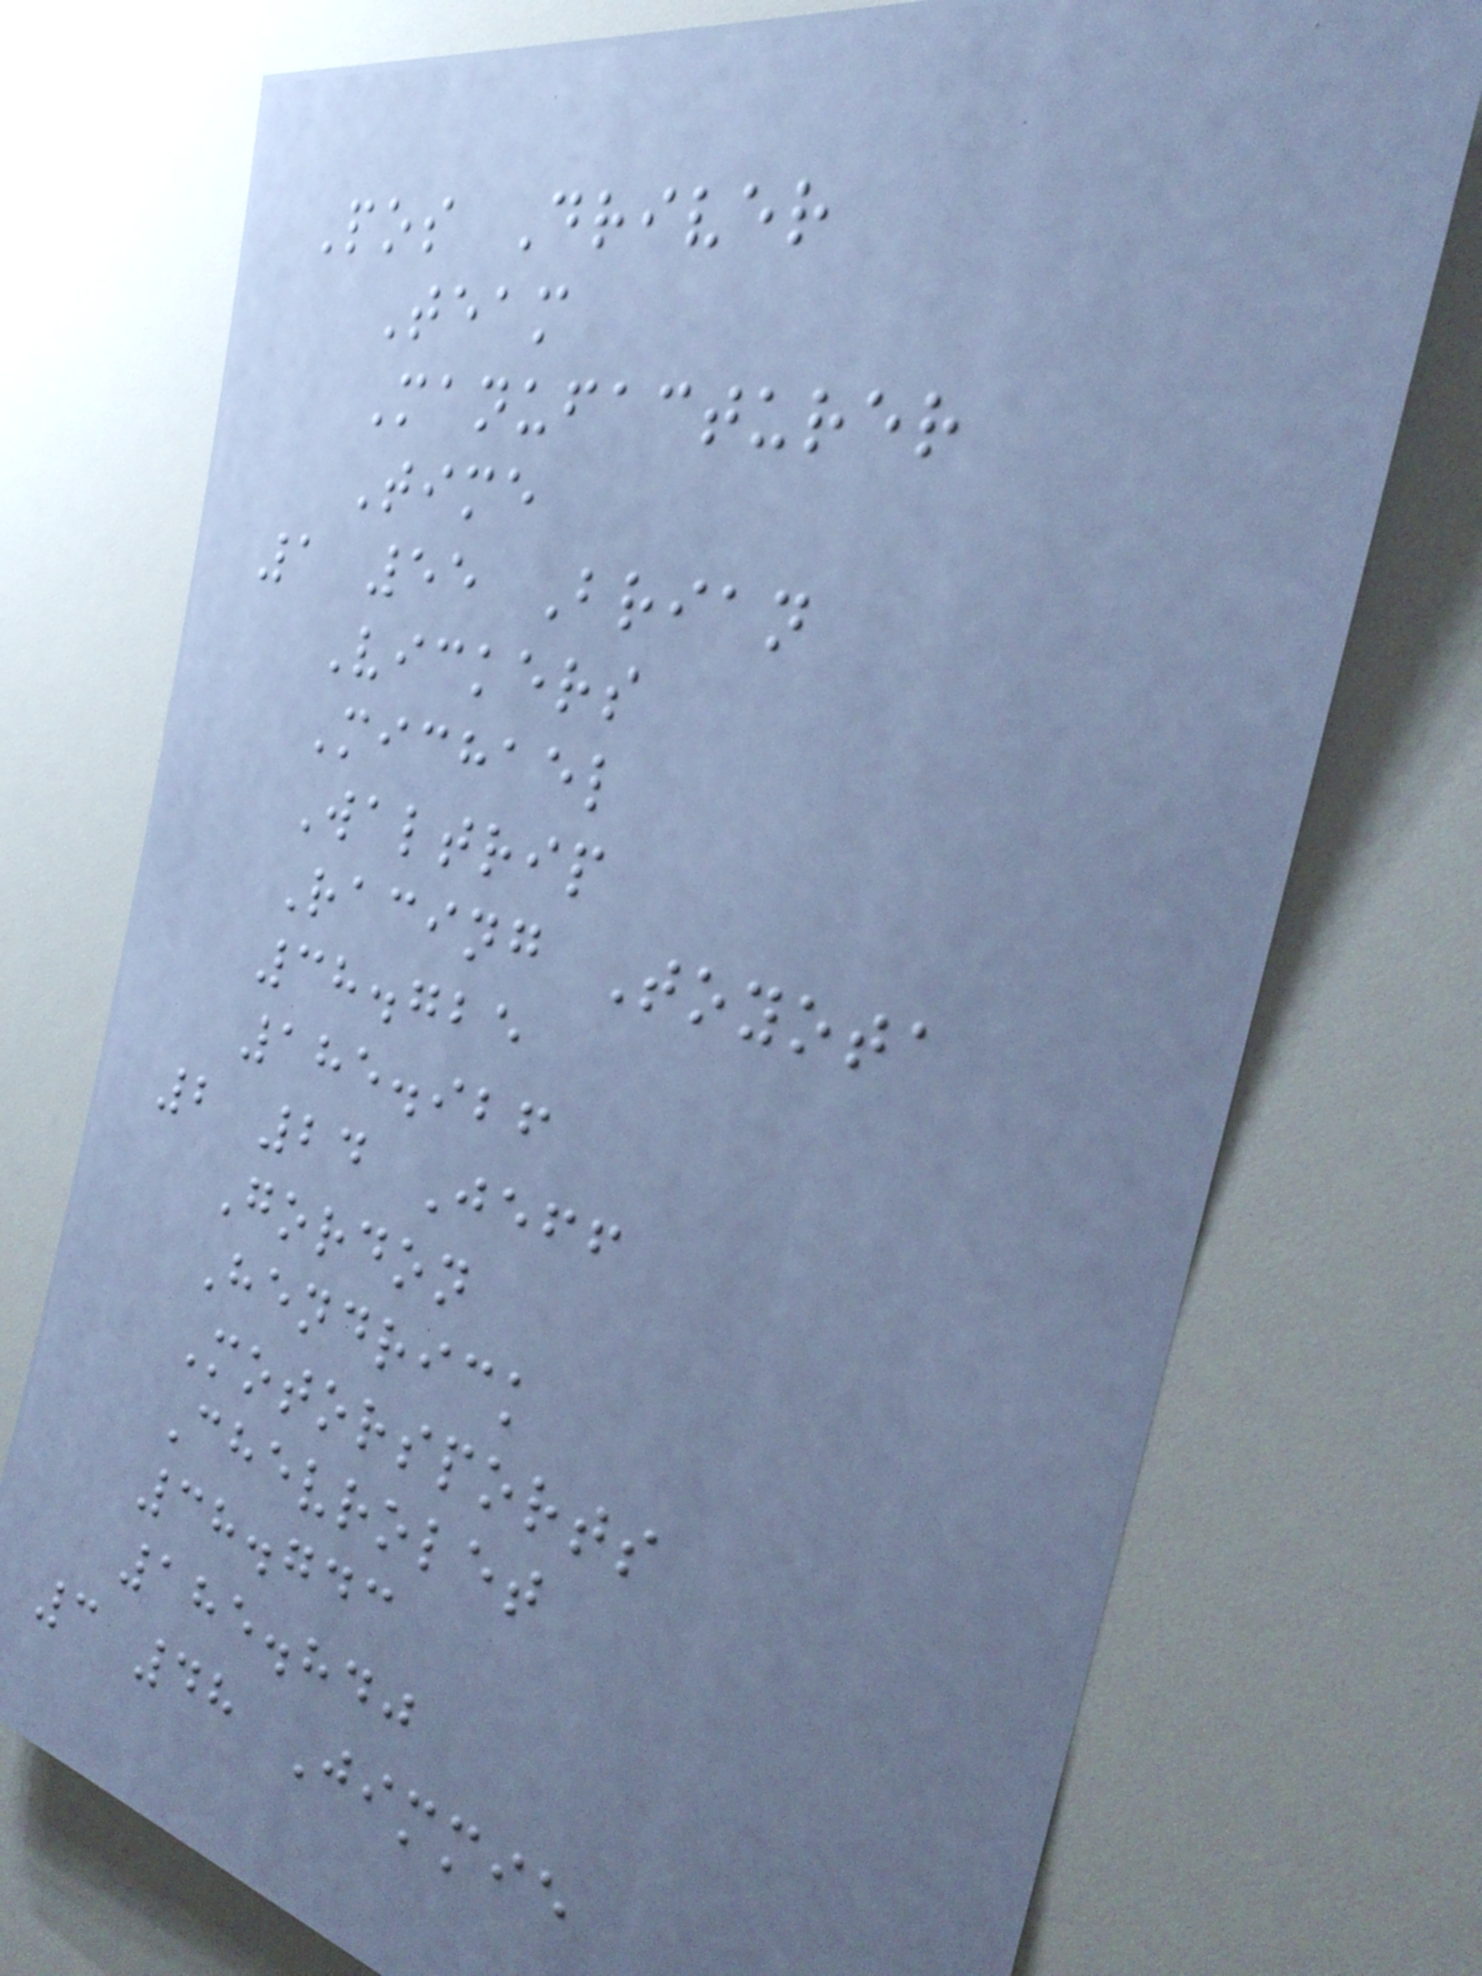Pos Driver
Team
Manufacturer
Time
1 55 Brian
Vickers
Michael
Waltrip
Racing Toyota
38.725
185.926
2 24 Jeff
Gordon
Hendrick
Motorsports
Chevrolet
38.743
185.840
3 48 Jimmie
